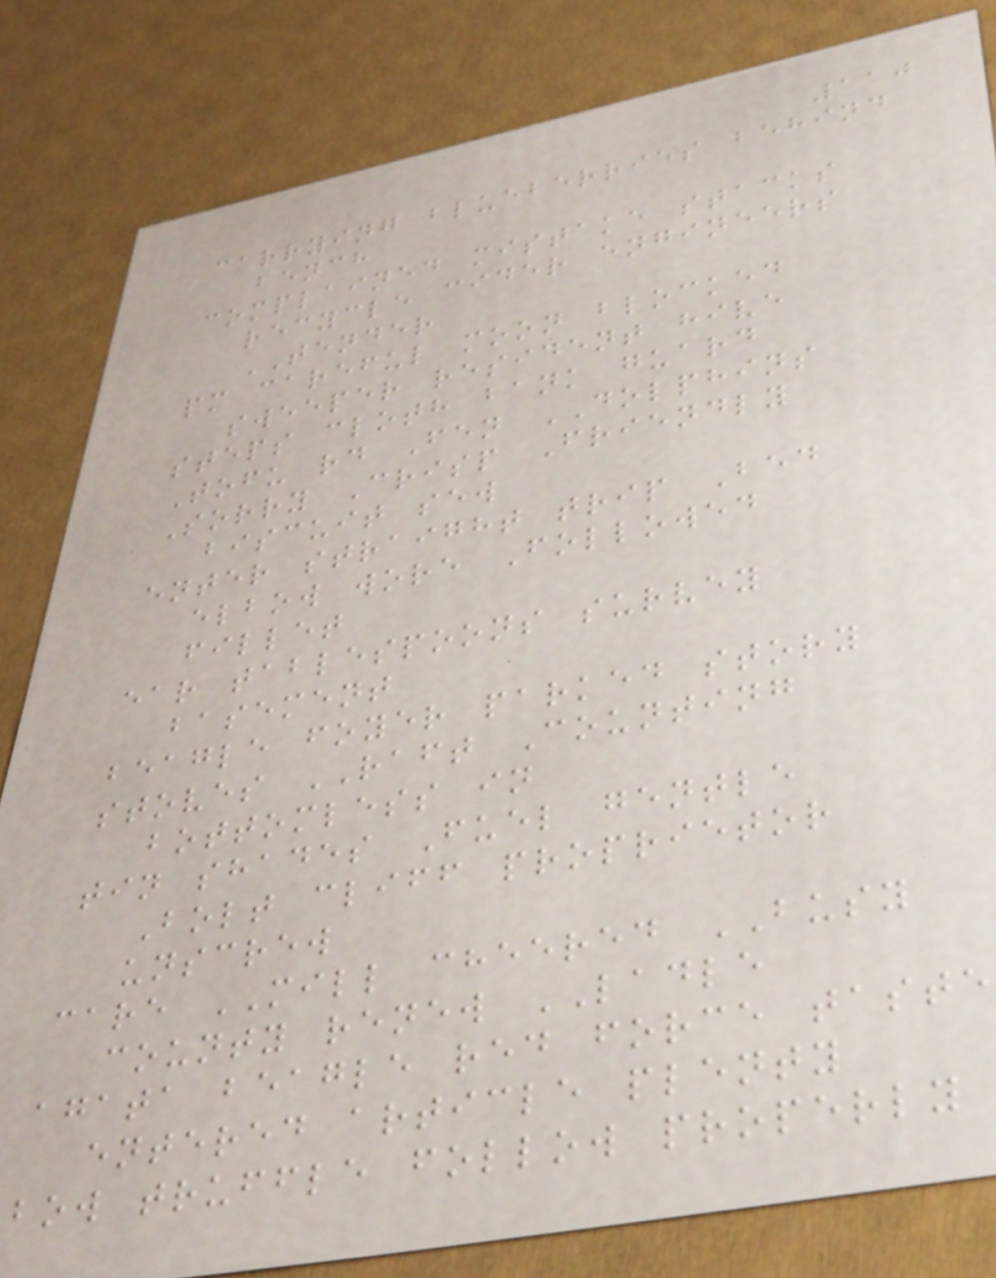110
carrying blueberries behind
bench
complained mistake stacks
recycle cider engineers
TENDER
pm careful moon blocked
sweeper resident hive
steps cloth bank guard
Tofu rd Fen DOLPHINS
Sorry Crisp Friendly
biscuit sew
enter straight trip Bed
elbow wore Followed
fillet
ear tablespoons survey
basement
beagle foyer parked story
stoves RAFT Counting
bottomless in
tin shades Fuel gentle
Bolt cliff proprietor
unscrew
care MILL cheered BUSY
county renew LADLE
agata beagle red force taste
entered article plenty
bow truffle follow properly
